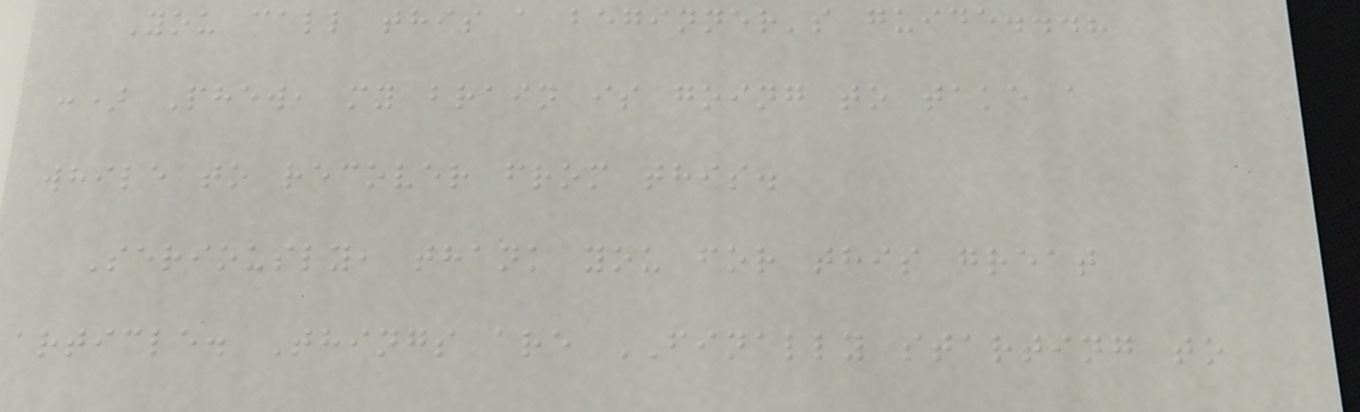You call this a beginner's guide...?
:) Phew, my brain is going to take a
while to recover from this.
Seriously, thank you for this great
article. Things are FINALLY starting to
